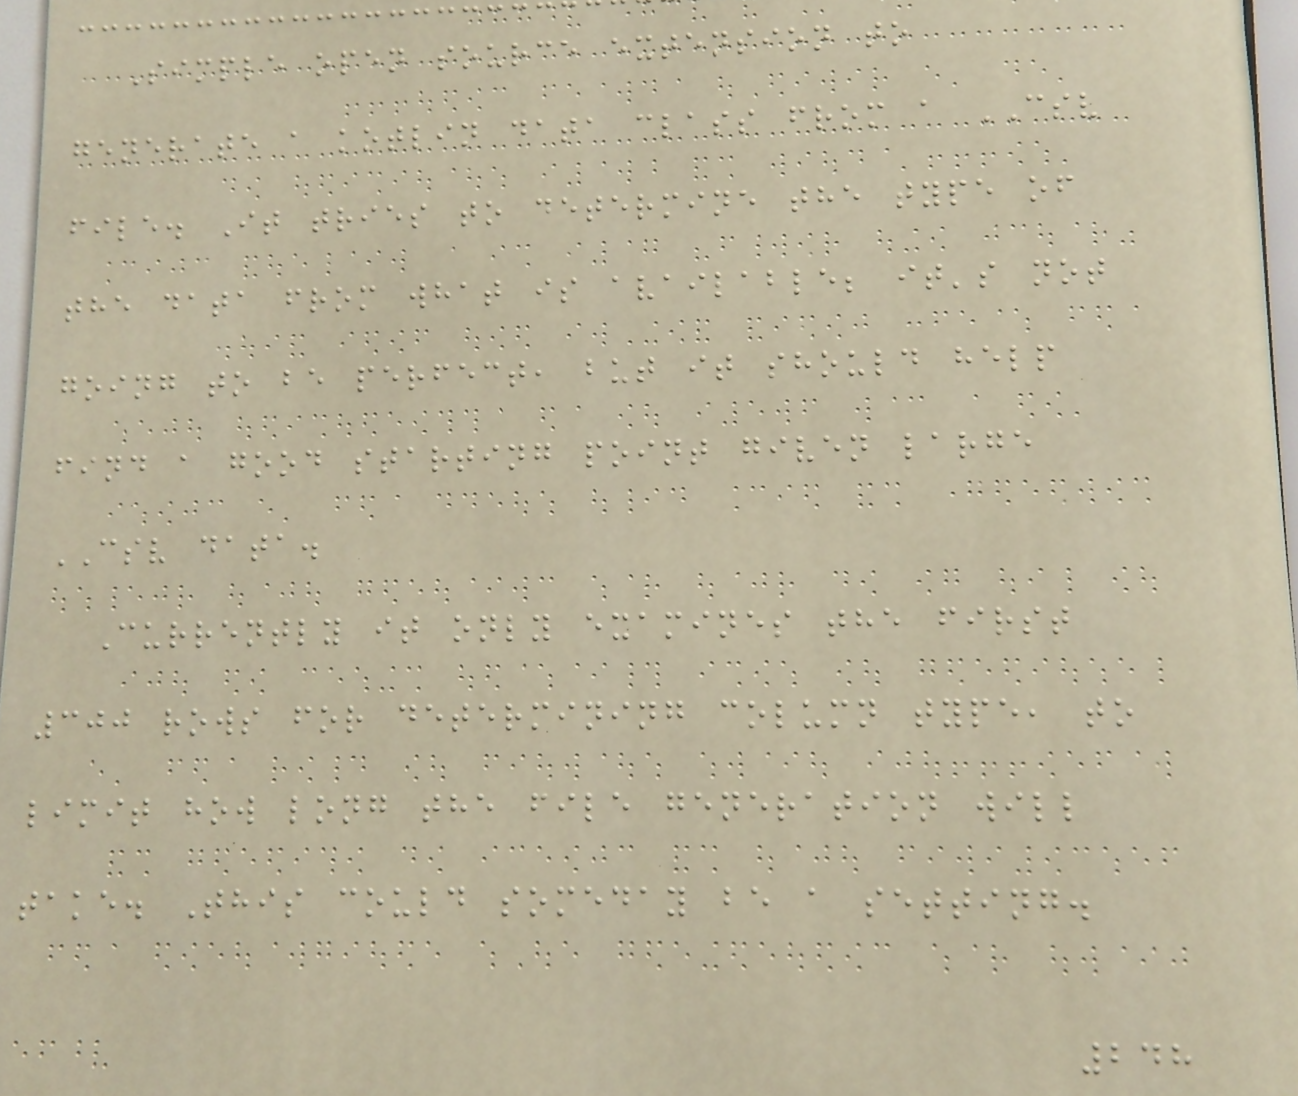Simple open source extension to
generate a kotlin data class from a CSV
file. It tries to determine the type of
the data from what is available; it's not
going to be perfect, but it should help
find a good starting point given large
CSV data.
Currently it only examines the first
300 rows for determining column type, to
limit how long the file generation will
take. This could someday be a setting.
248
